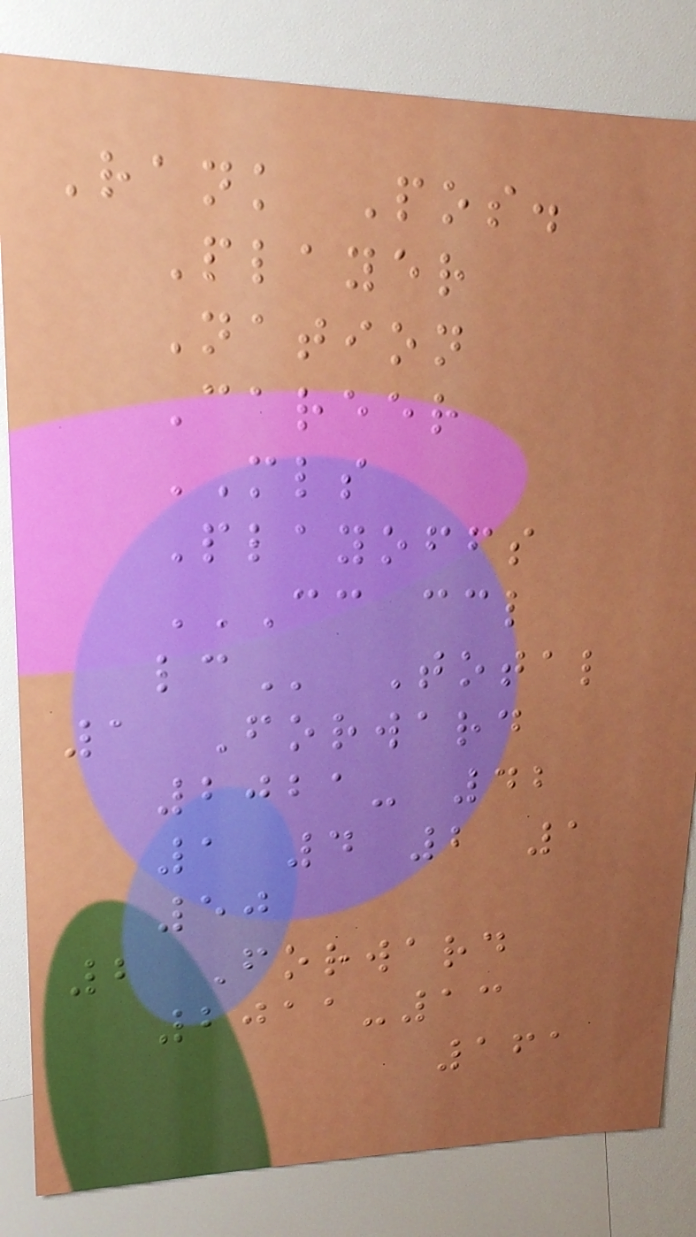Rank Pos.
Player
Nation
Career
MLS
Playoffs
CC CCL
LC Total
1 Forward
2021- 42
1 4 2 1
50
2 Forward
2011-13
161
